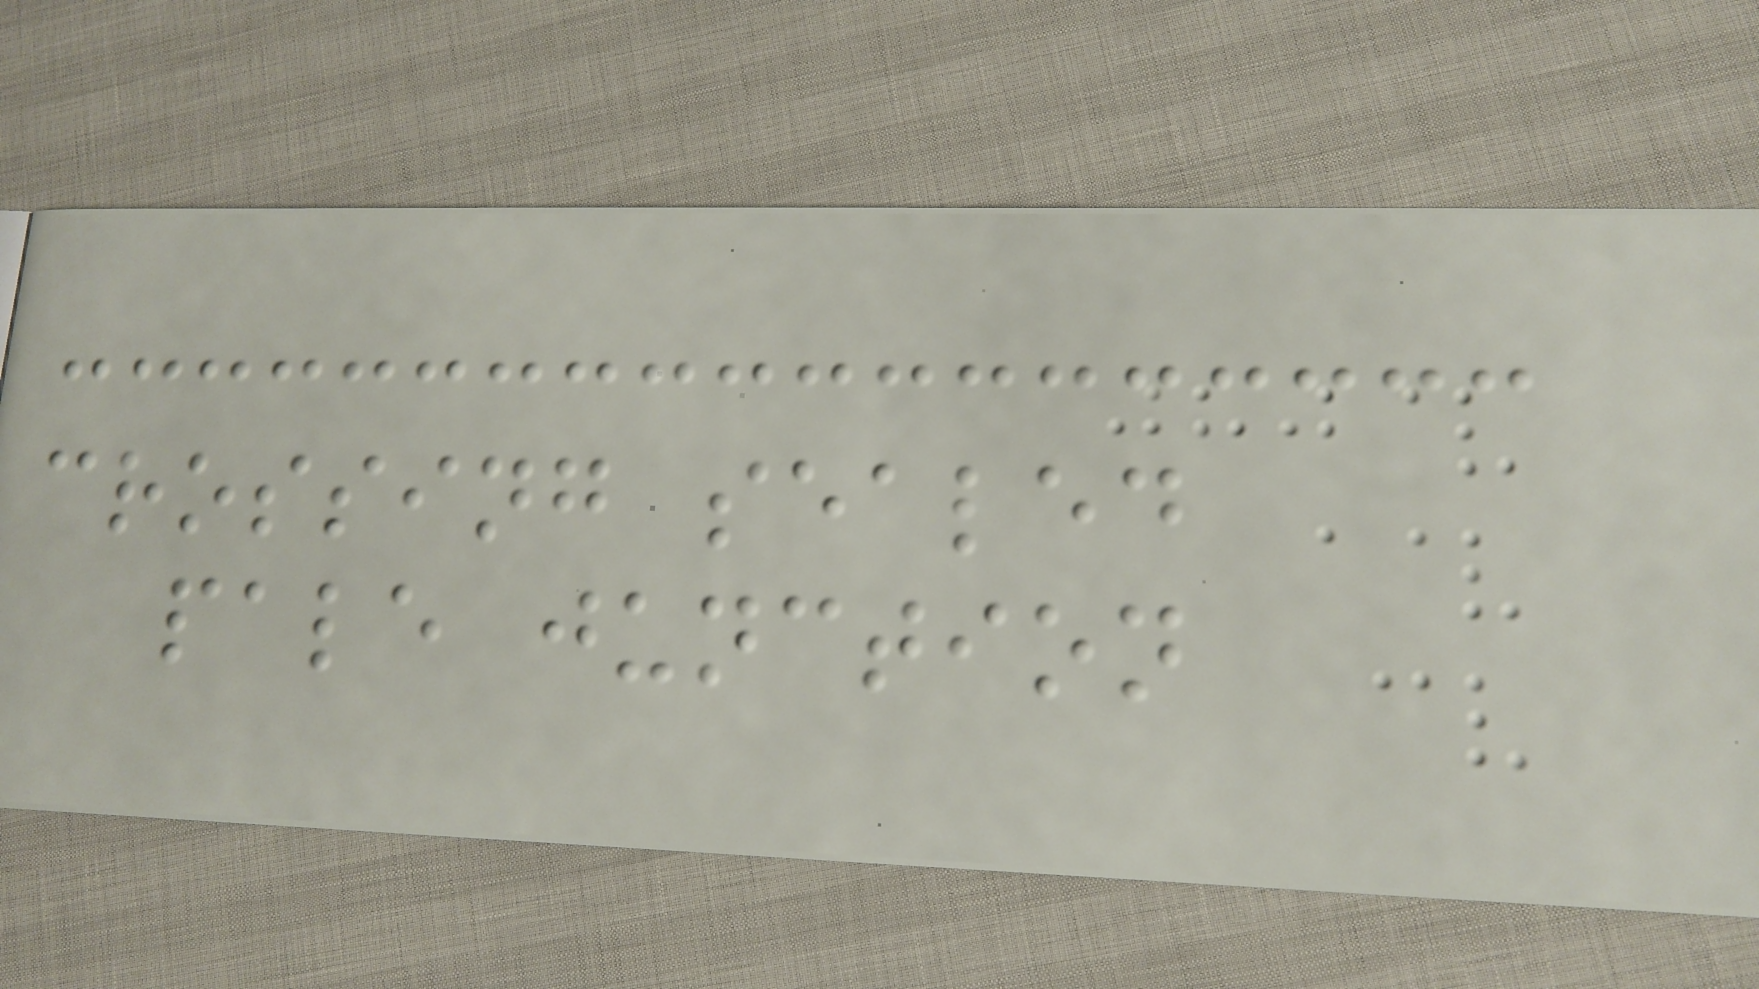crossing sealed
pale junction
